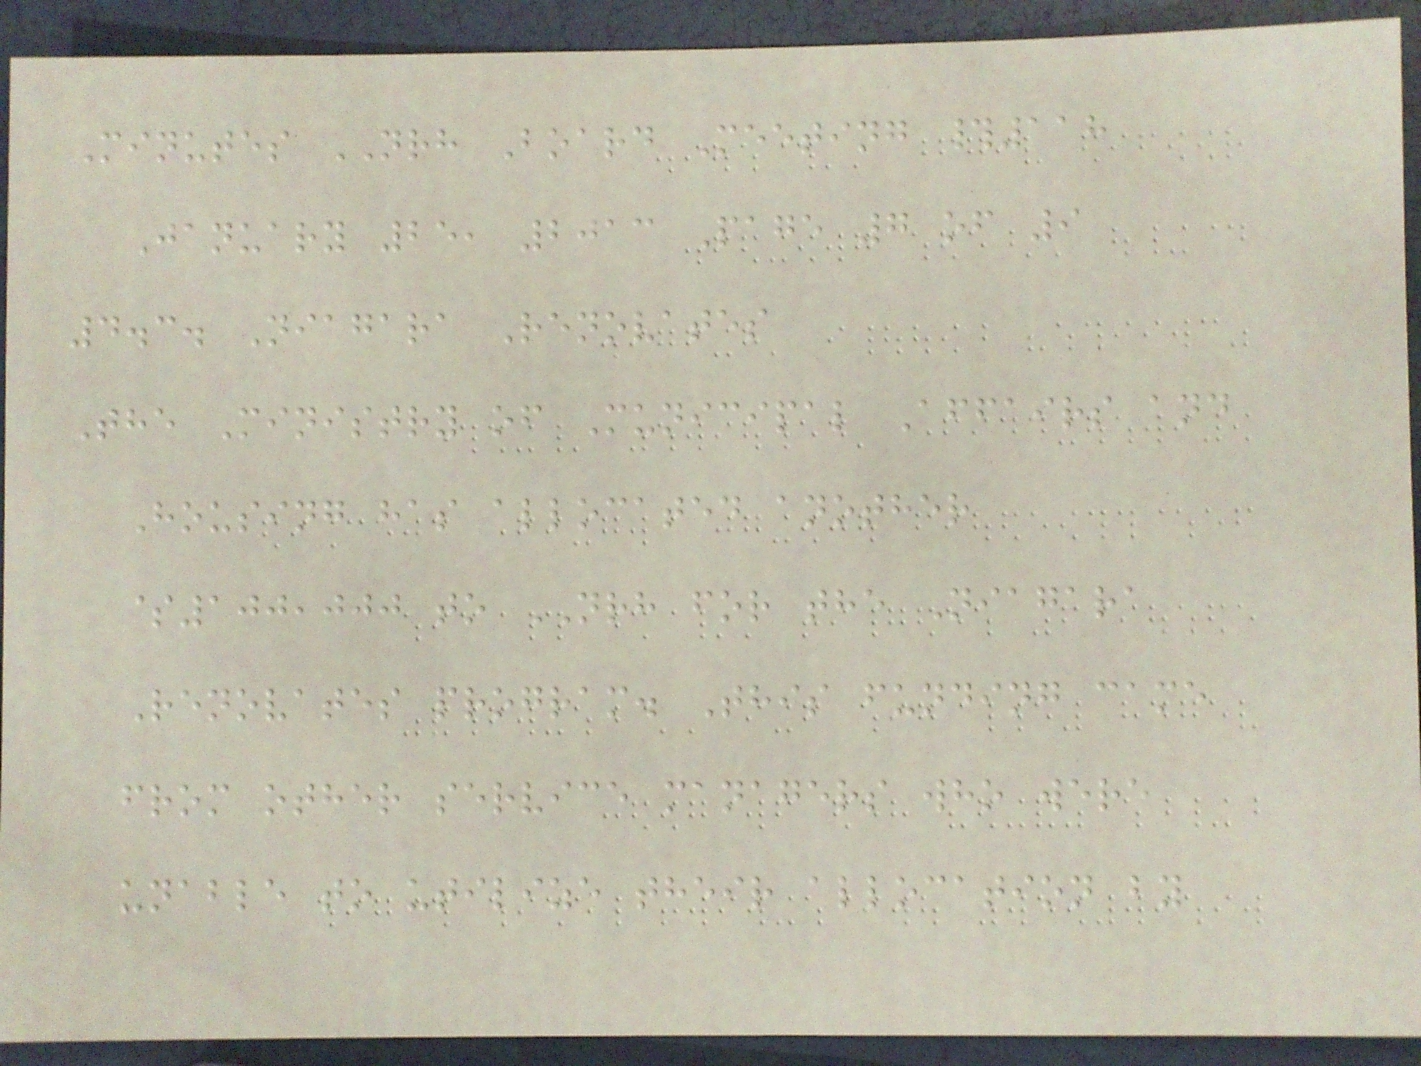Minutes NRH Board Meeting #118
January 25, 2013 Page 7 of 9
4.3. Niagara Renovates
The Ministry of Municipal Affairs and
Housing has allocated another
$100,000 to NRH for the Niagara
Renovates program. This funding came
from other service managers who were
unable to utilize their allocation by
